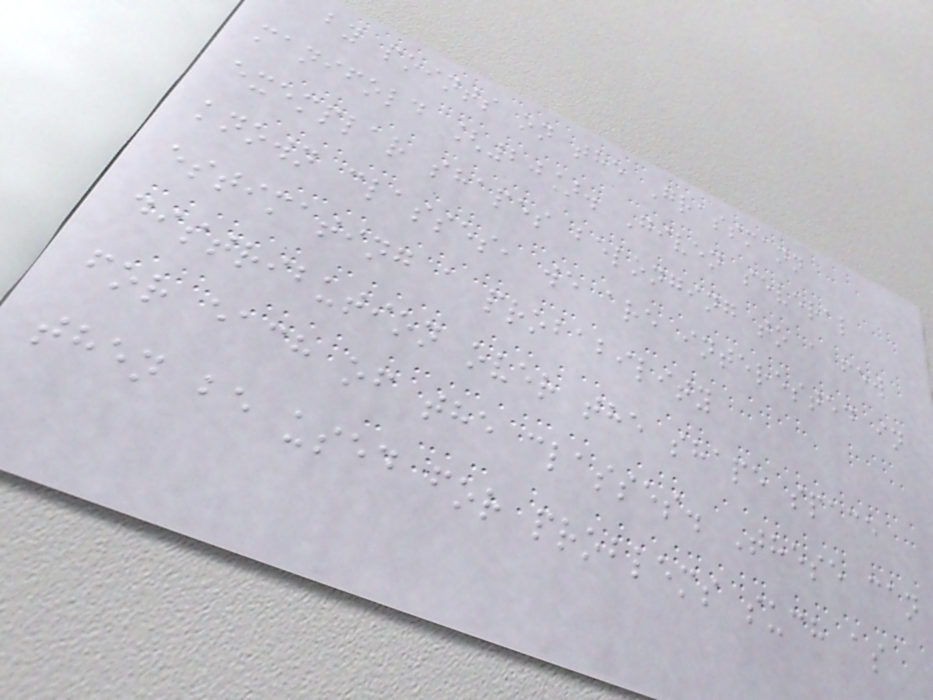by points on the Grassmann
manifold [20]. Given several
exemplar shapes belonging to a few
known classes, we are interested in
estimating a probability
distribution over the shape space
for each of the classes. These can
then be used for problems such as
